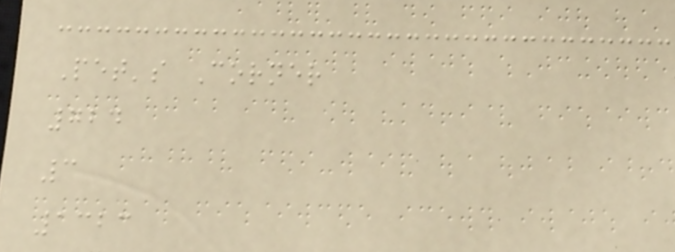Pet's Corner
724
3
1323
